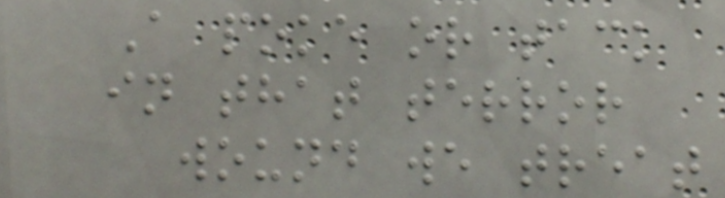A poke or tack
in that terror
wound we treat
